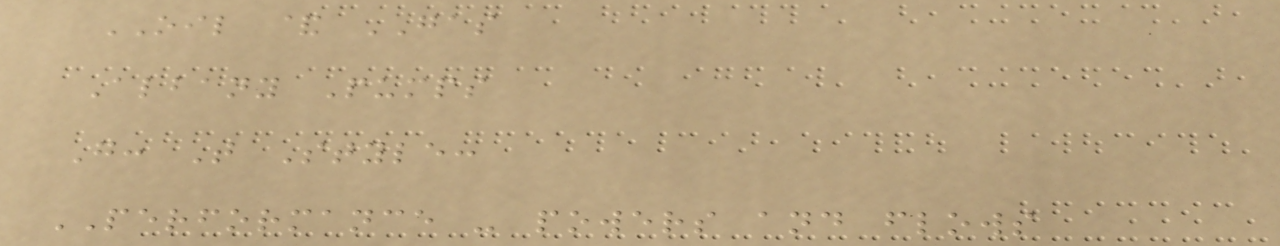OIL & GAS
Albany Pumps
G: T Style:
PERFORMANCE - powers and flows
